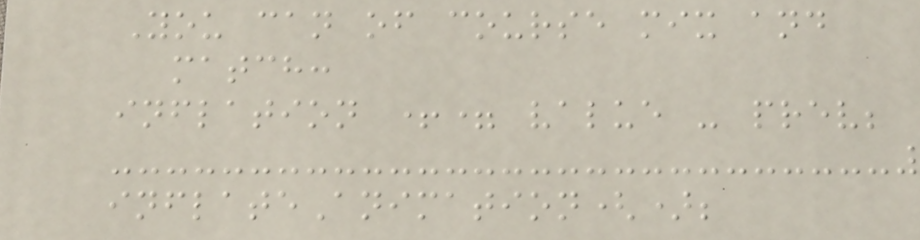You can of course mix and
match:
inflation += value - prev;
inflateAnimation();
